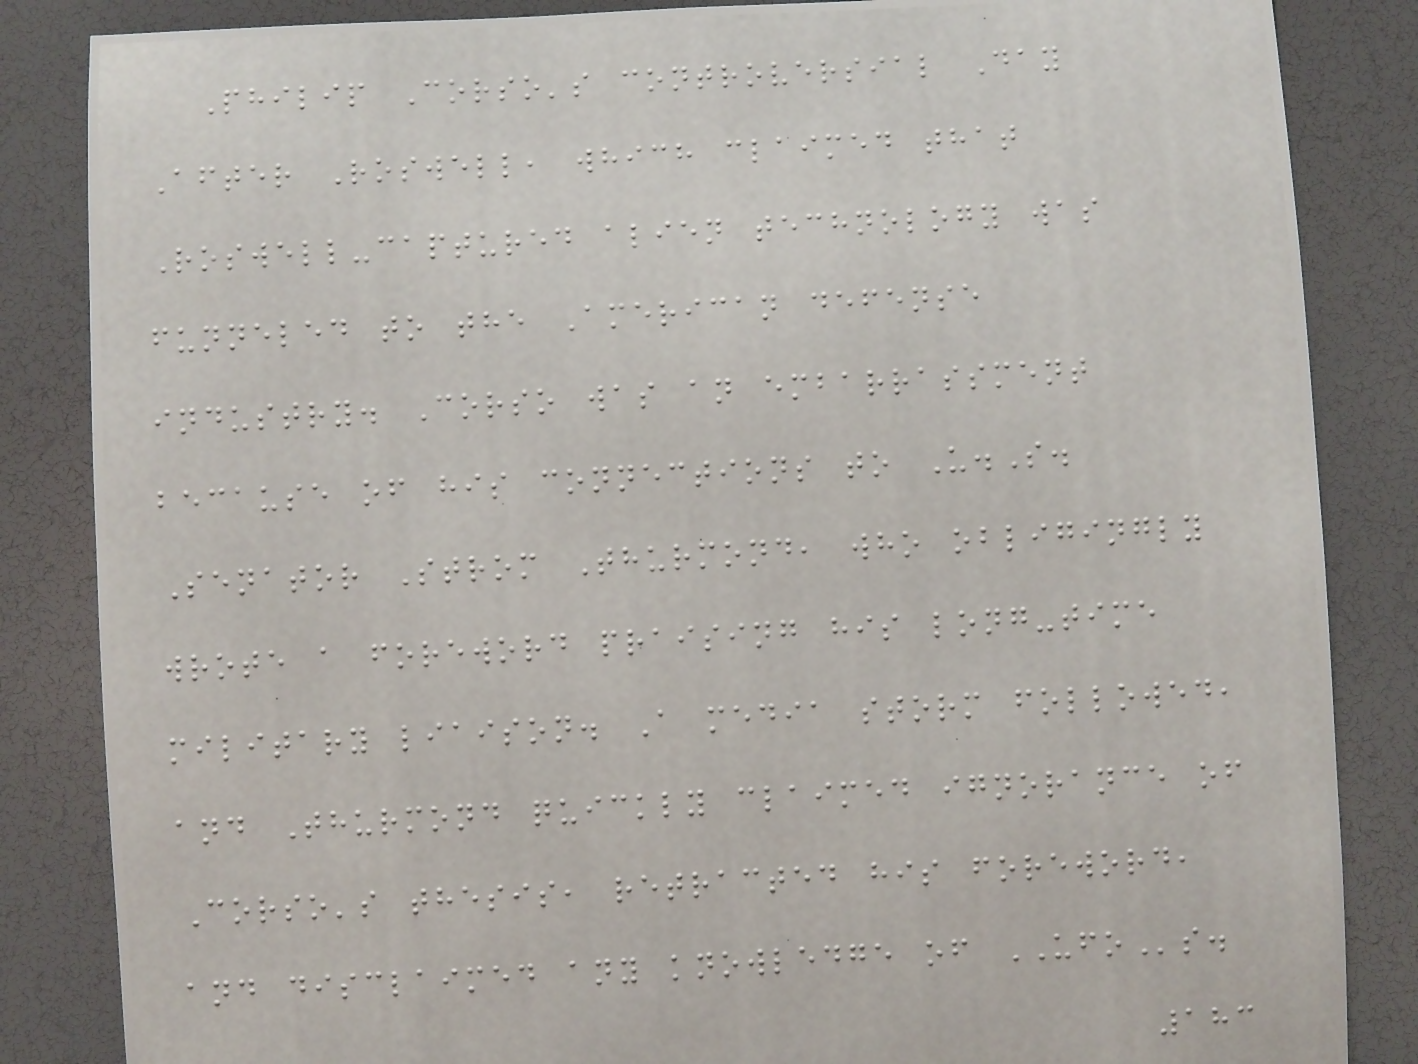Philip Corso's controversial Day
After Roswell, which claimed that
Roswell-captured alien technology was
funneled to the American defense
industry. Corso was an embarrassment
because of his connections to U.S.
Senator Strom Thurmond, who obligingly
wrote a foreword praising his long-time
military liaison. A media storm followed,
and Thurmond quickly claimed ignorance of
Corso's thesis, retracted his foreword,
and disclaimed any knowledge of UFOs.
183
